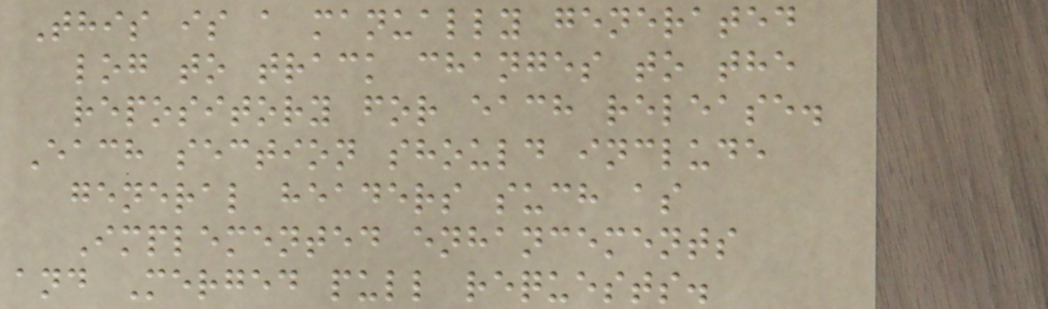This is a manually generated
log to track changes to the
repository for each release.
Each section should include
general headers such as
Implemented enhancements
and Merged pull requests.
